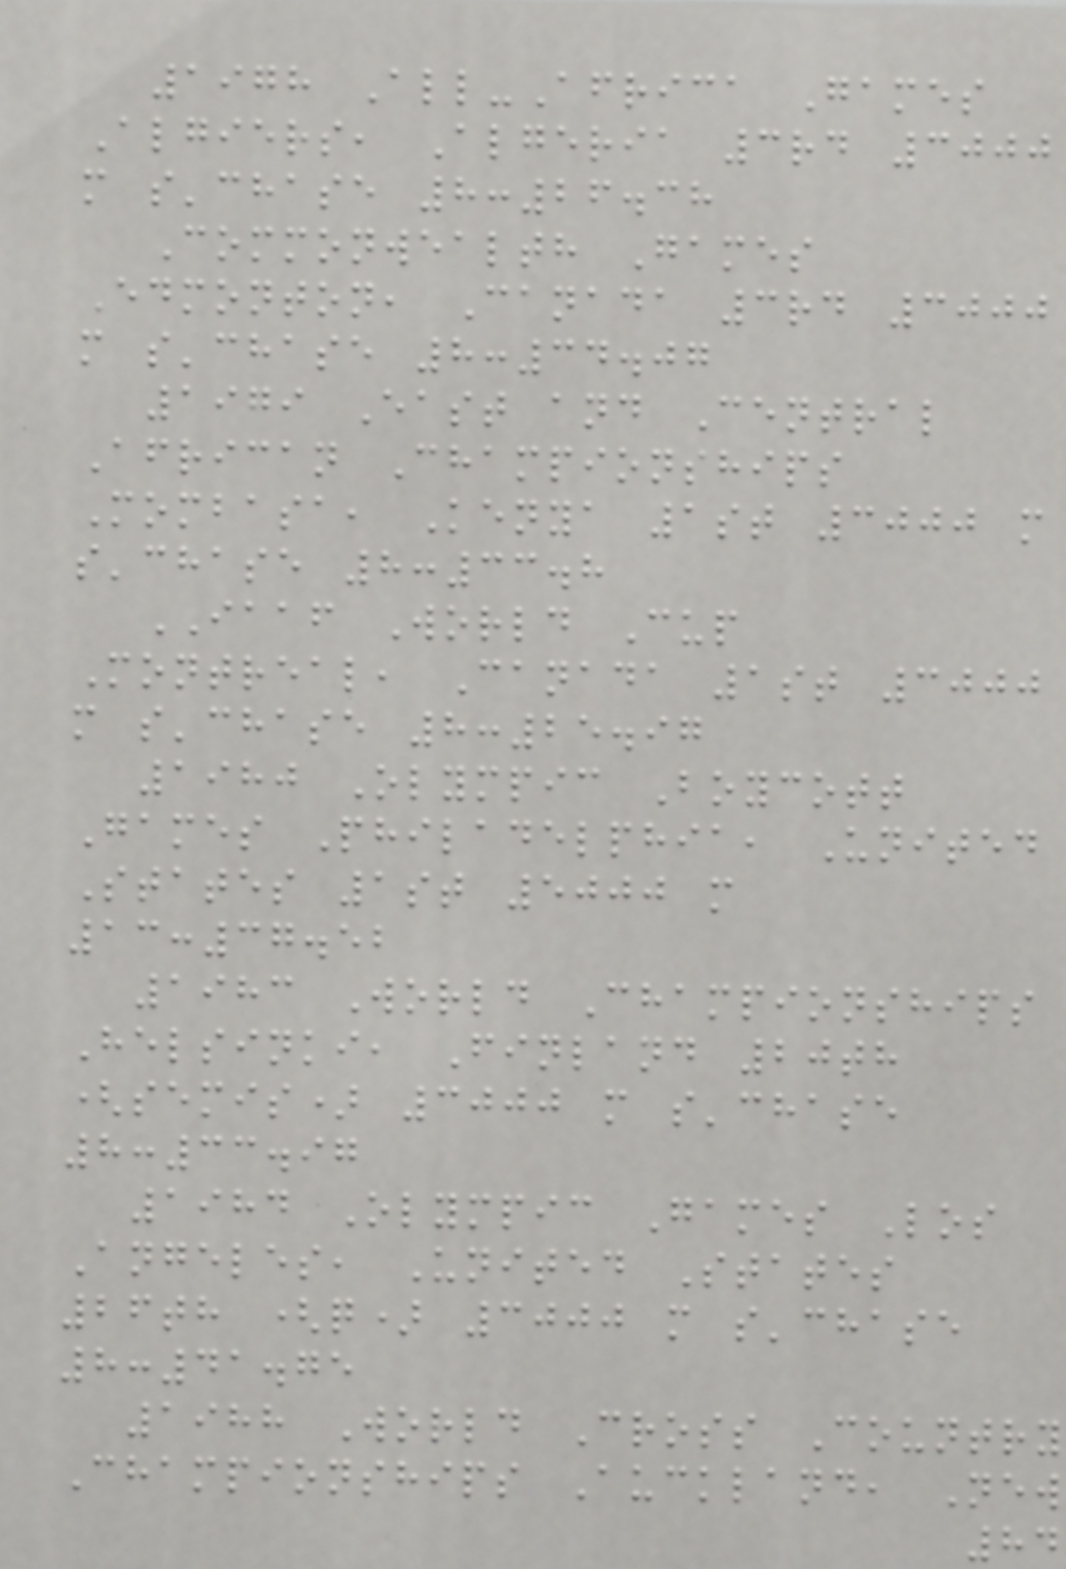1978 All-Africa Games
Algiers, Algeria 3rd 3000
m s'chase 8:26.38
Commonwealth Games
Edmonton, Canada 3rd 3000
m s'chase 8:34.07
1979 East and Central
African Championships
Mombasa, Kenya 1st 3000 m
s'chase 8:33.8
IAAF World Cup
Montreal, Canada 1st 3000
m s'chase 8:25.97
1980 Olympic Boycott
Games Philadelphia, United
States 1st 5000 m
13:37.52
1983 World Championships
Helsinki, Finland 20th
(semis) 3000 m s'chase
8:33.97
1984 Olympic Games Los
Angeles, United States
26th (q) 3000 m s'chase
8:41.75
1988 World Cross Country
Championships Auckland, New
84
